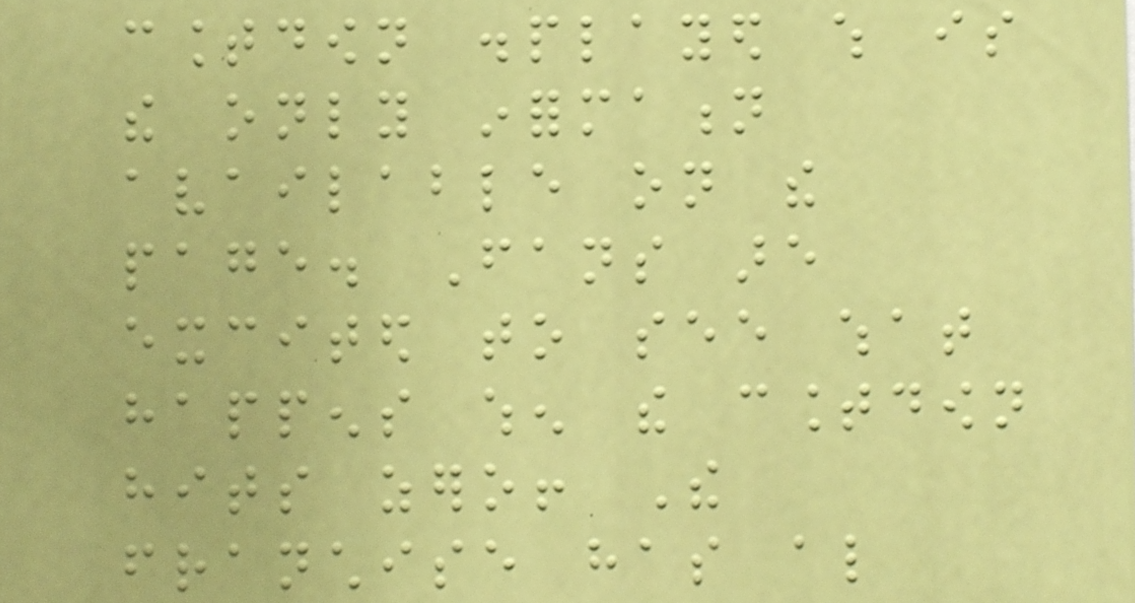countdown displayed which is
the only information
available on the
page. Fans are
excited to see what
happens when the countdown
hits zero! The
franchise has also
